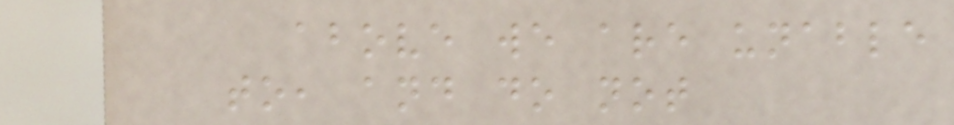above we are unable
to, and do not
